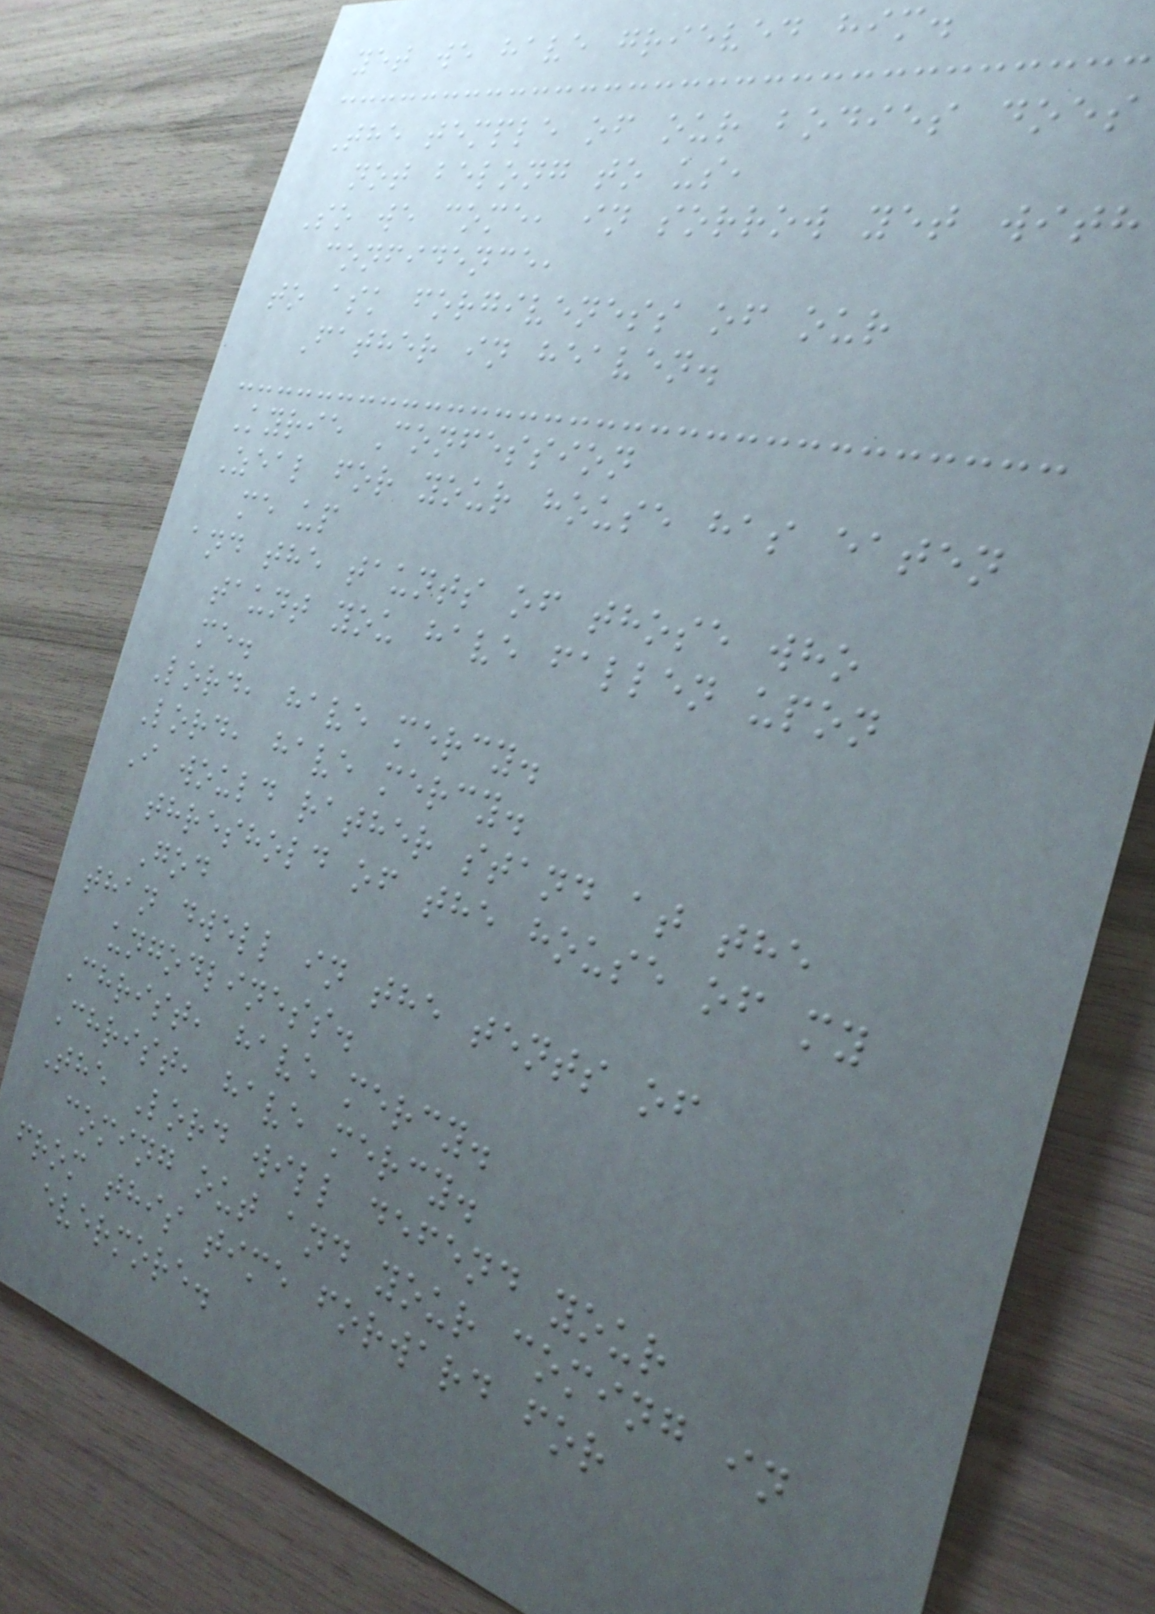yet we have grieved him.
The temple of our bodies does
not belong to us,
So we come, in sorrow yet with
confidence,
to ask forgiveness of our
Father in heaven.
Kyrie Confession
Zeal for your house has eaten
me up
and the taunts of those who
taunt you have fallen upon
me.
Lord, have mercy.
Lord, have mercy.
I would rather stand at the
threshold of the house of my
God
than dwell in the tents of
ungodliness.
Christ, have mercy.
Christ, have mercy.
The Lord will defend your
coming out and your coming in
from this time forward for
evermore.
